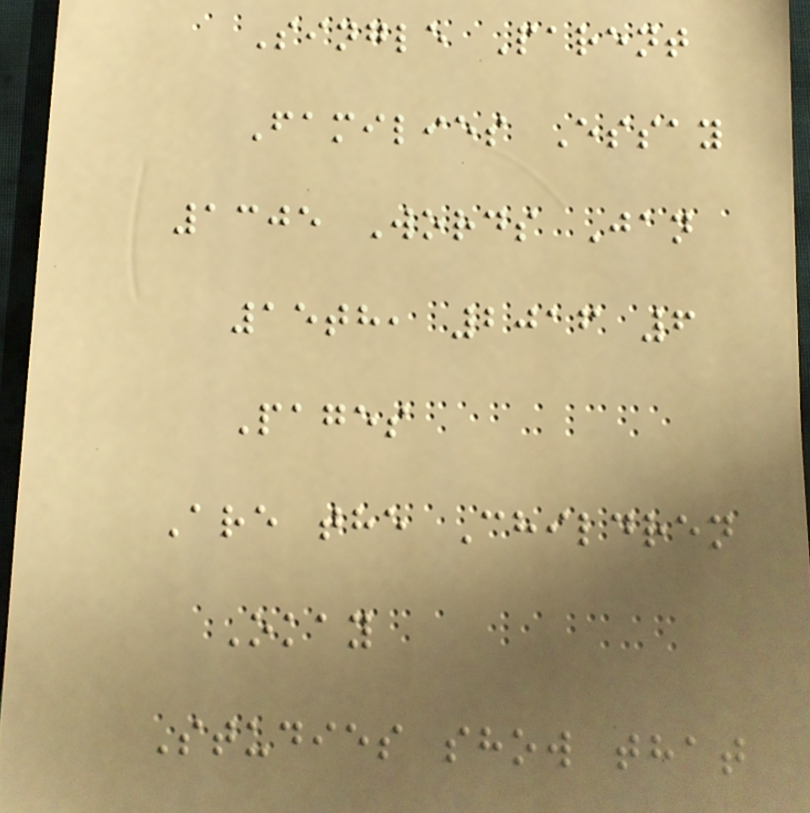Single Parent
Families Essay
1305 Words Jan
15th, 2016 6
Pages
Are the Children
Okay
Studies show that
